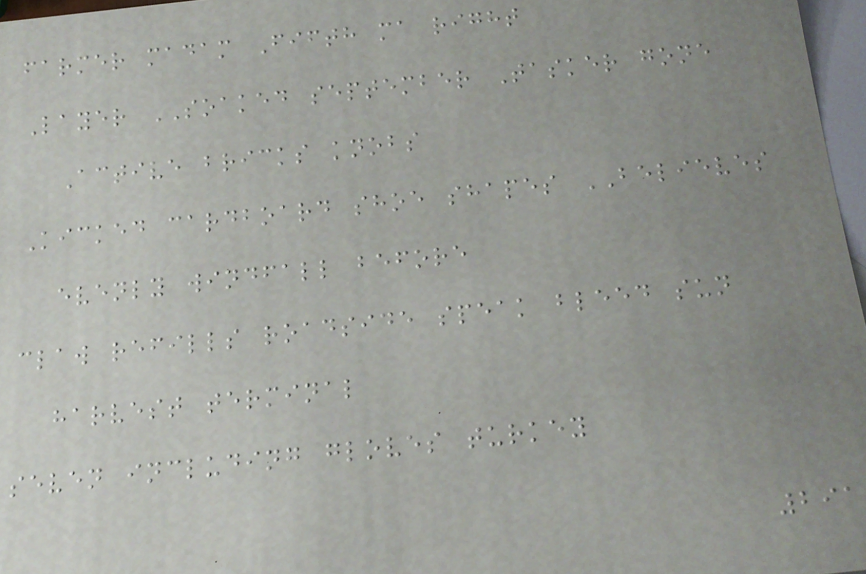farmer madam Fifth ma right
Layer SOAKED september Tasker gone
Active bricks knobs
Kicked cardboard shoe shapes BELIEVES
evenly windfall before
claw refills roadside speak bleed sun
harvest terminal
seven including gloves turkey
291
